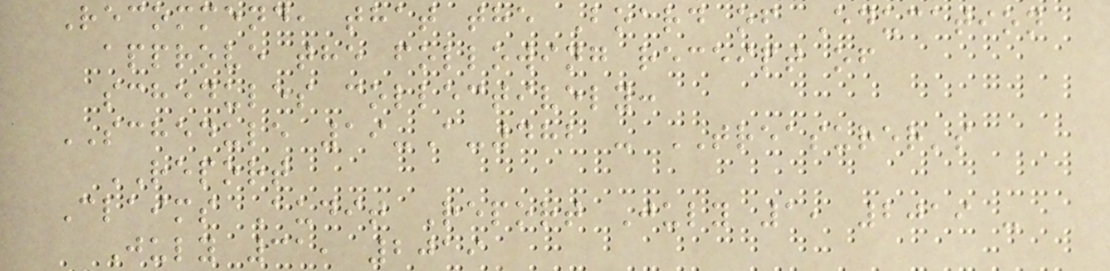Recommend, that the Board of Education
approve the following receipt of
schedules collectively:
SCHEDULE 19-A-482 - TREASURER's
REPORT
Claims Audit Report July 1, 2019 -
July 31, 2019
